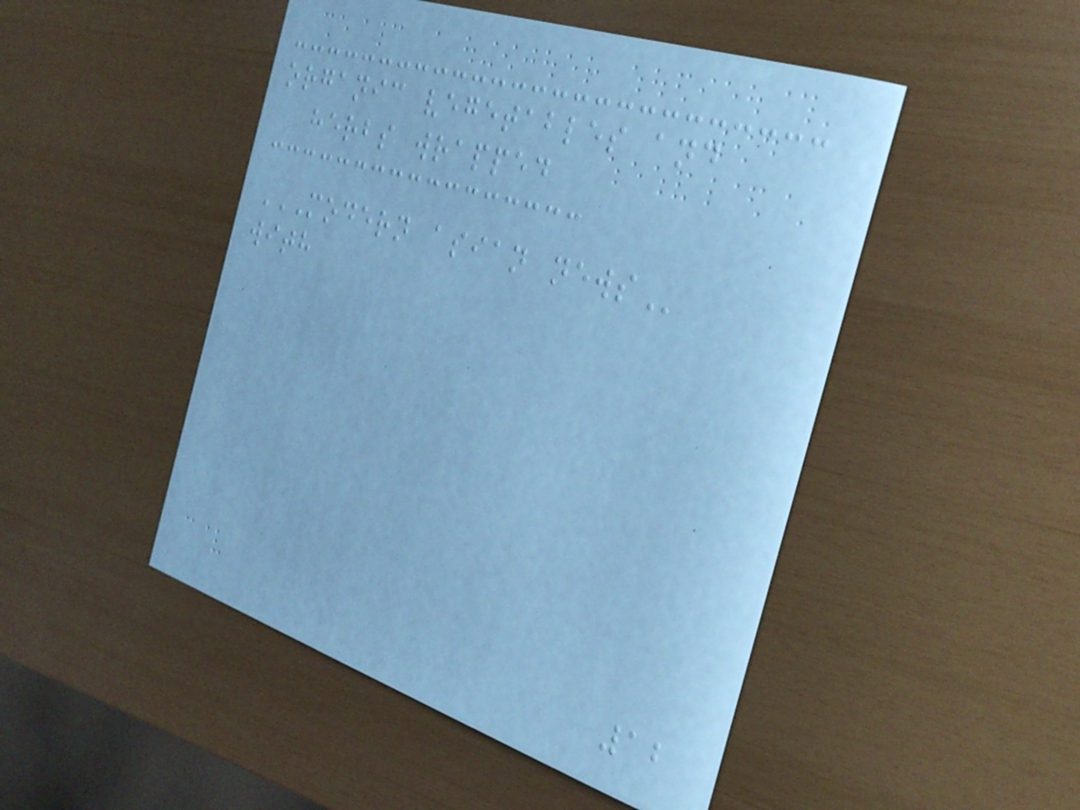organic vegetables and
herbs wrapped
MODERN ASIAN NEWS
with
12
